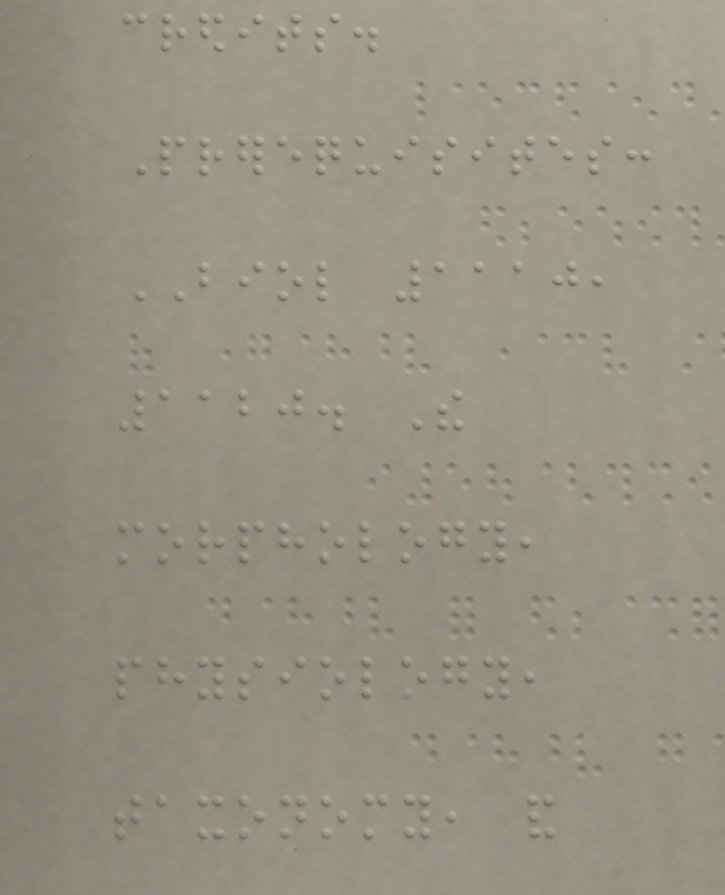credits.
Prerequisites:
BIOL 1110,
1120. The
morphology,
physiology,
taxonomy, and
